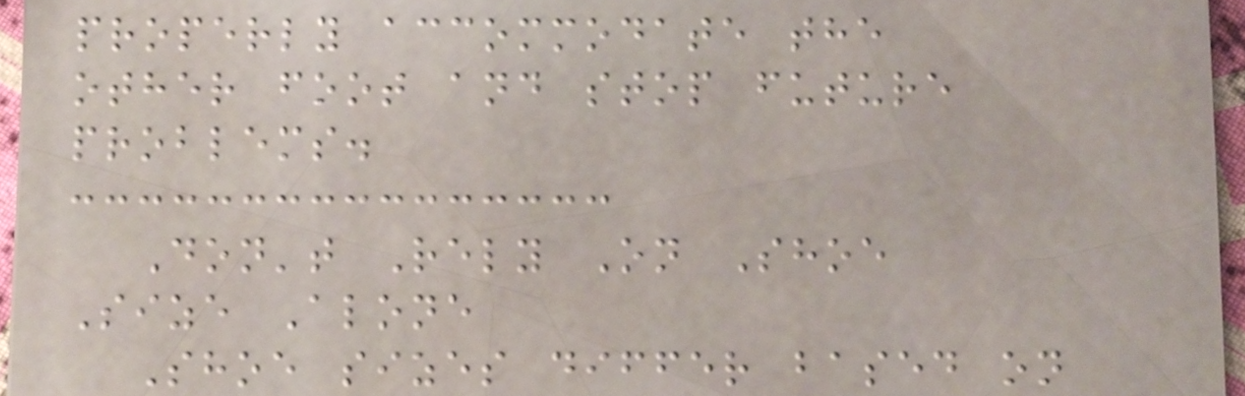properly accommodate the
other foot and stop future
problems.
Don't Rely On Shoe
Size Alone
Shoe sizes differ based on
